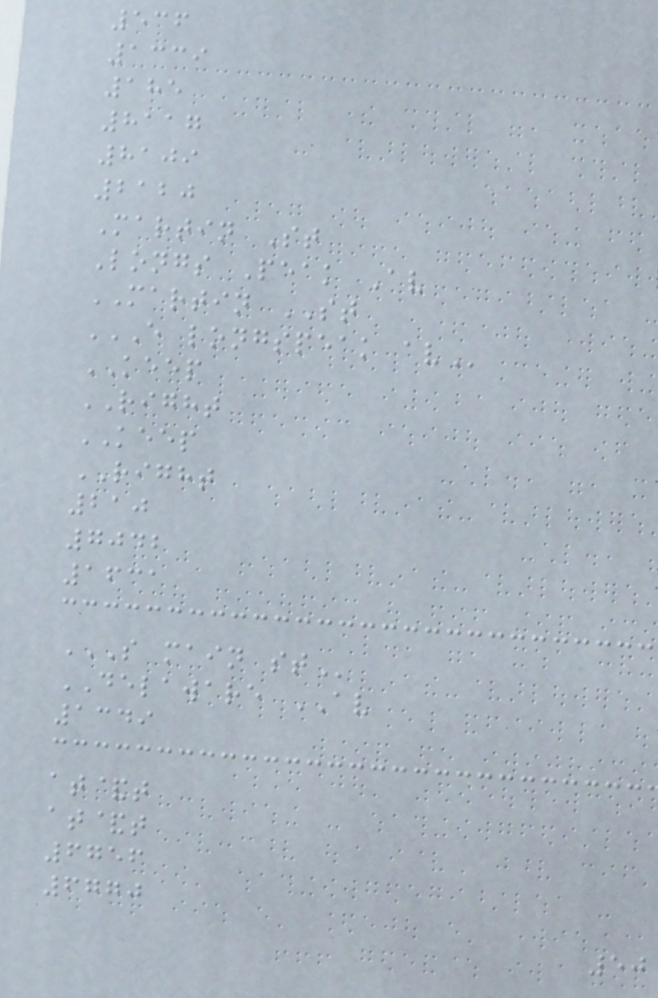536
1339
185
8117
8109
2120
Martin St
Longs Peak Av
MARTIN ST
E LONGSPEAK AV
KEEP
RIGHT
KEEP
RIGHT
210
7042
1631
S MAIN ST
DELAWARE AV
1349
at&t
at&t
6756
6770
50
